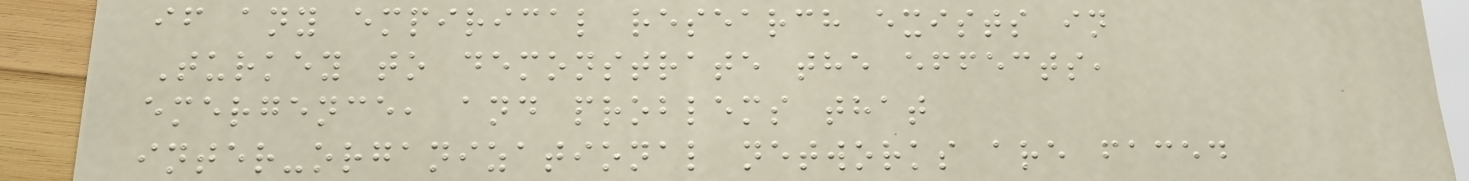if any empirical research exists in
Turkey to demonstrate the effects,
emergence, and problems that
inter-organizational networks are faced
